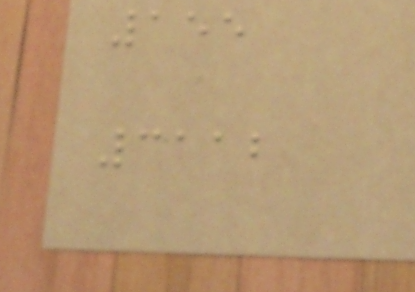155
3112
